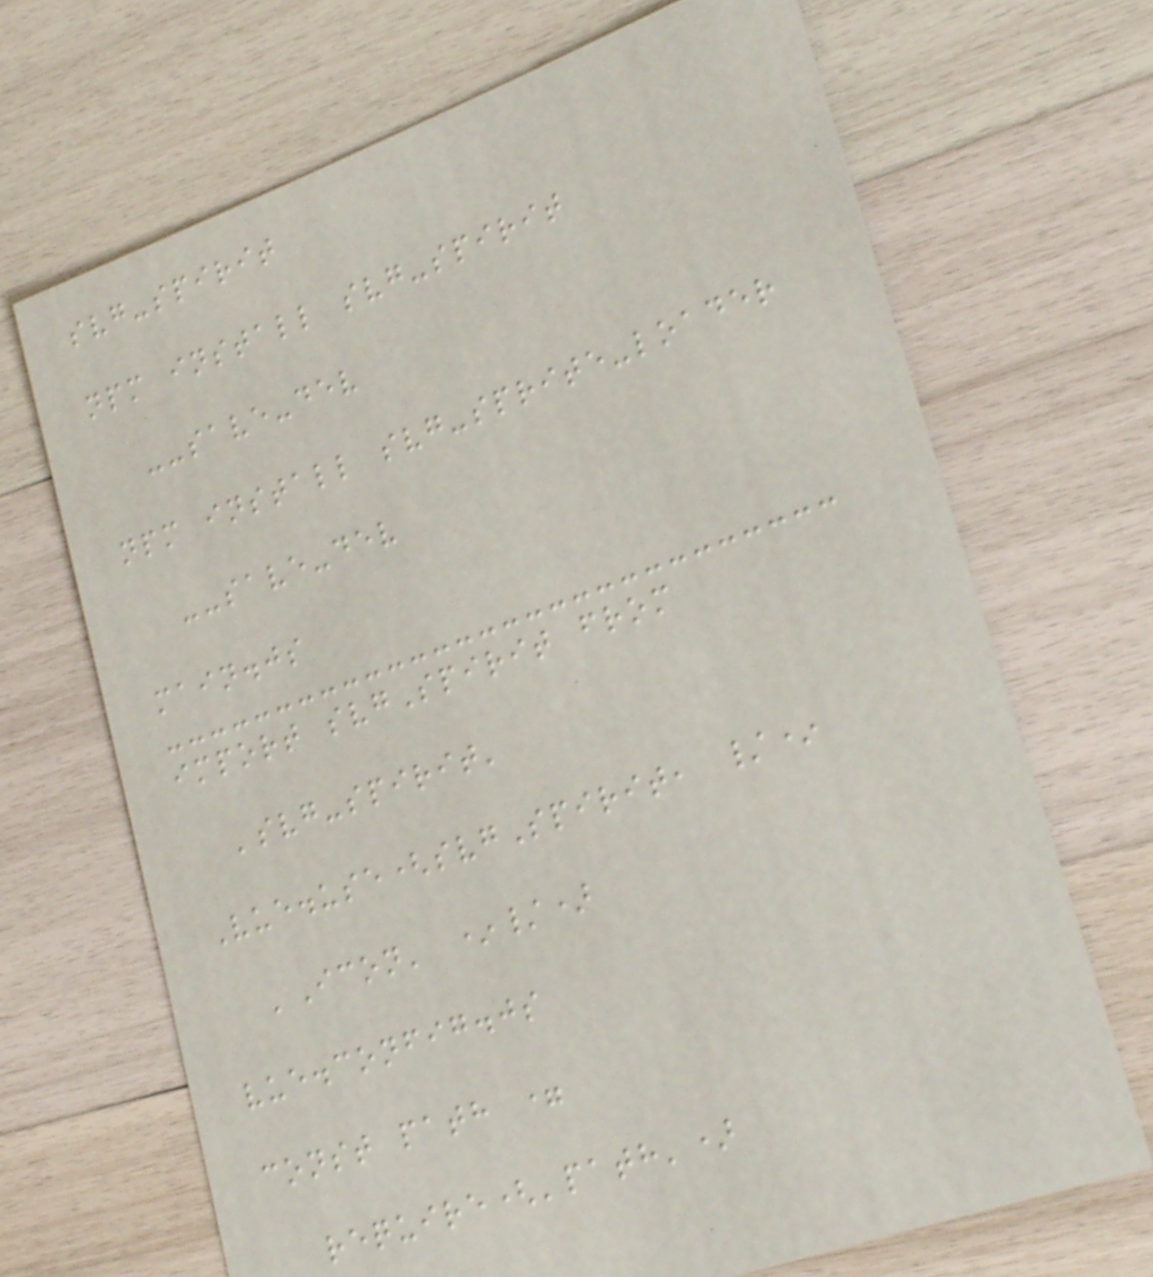svg-spirit
npm install svg-spirit
--save-dev
npm install svg-sprite-loader
--save-dev
main.js
import svgSpirit from
'svg-spirit'
Vue.use(svgSpirit, /*
'Icon' */)
vue.config.js
const path =
require('path')
